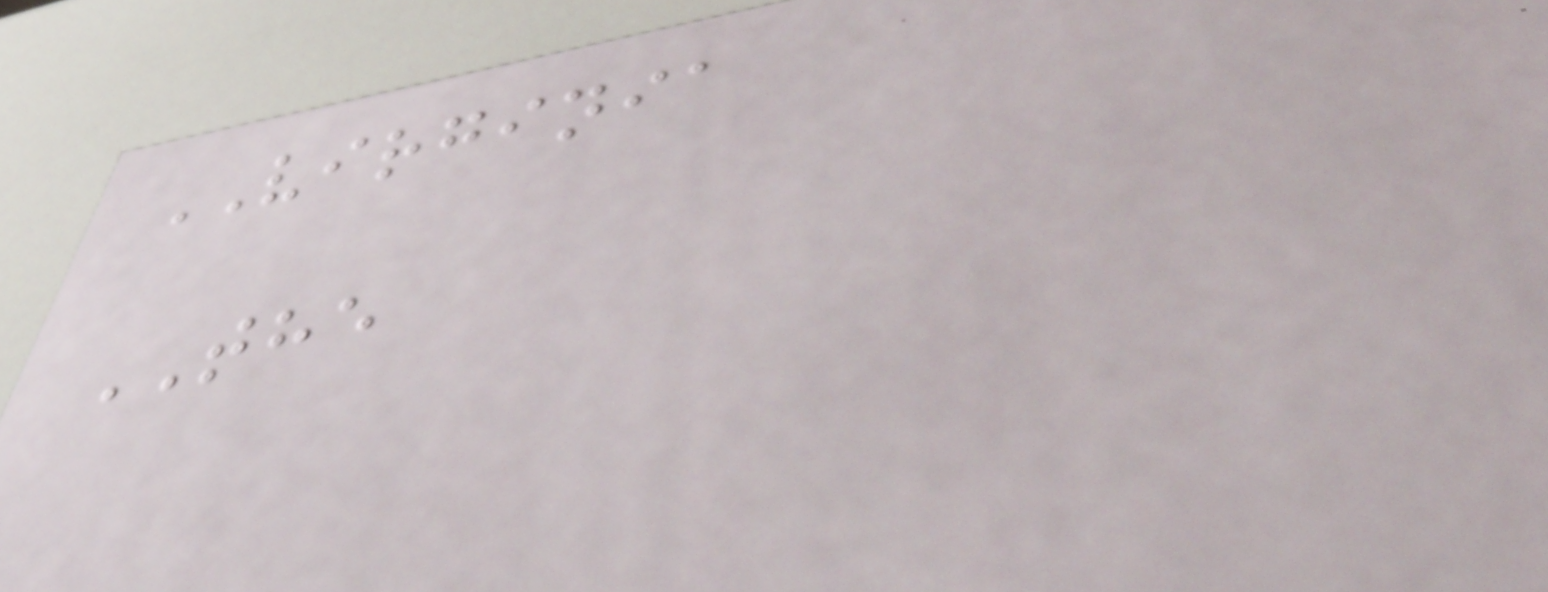VIRGINIA
THE
